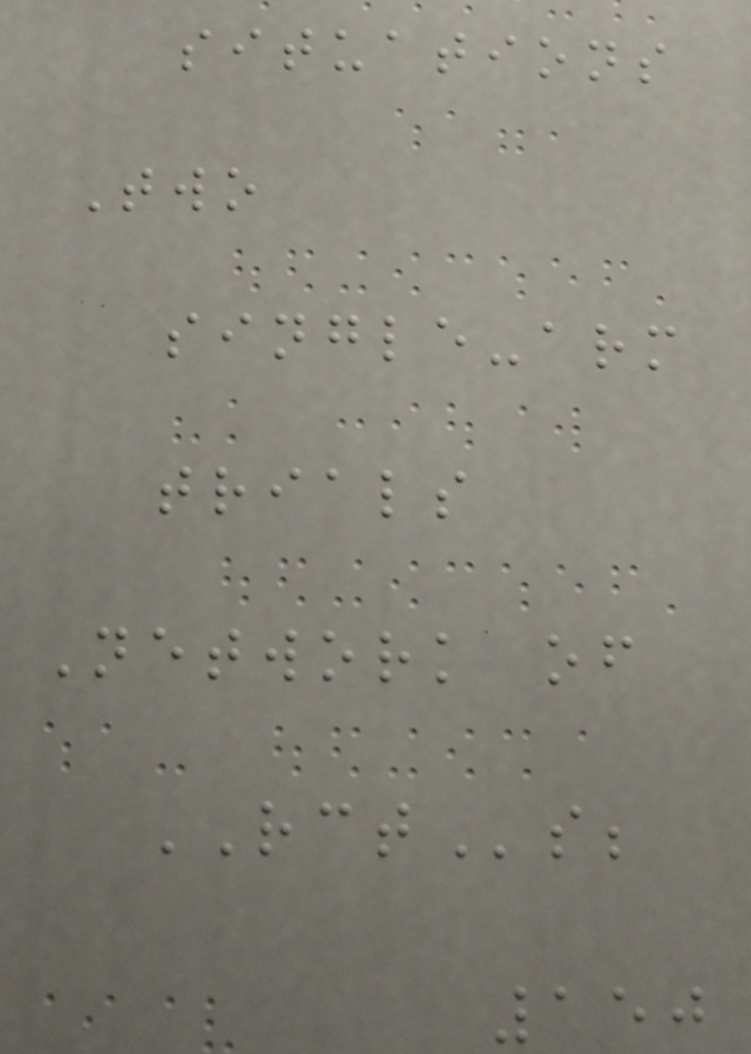situations
Two
single-arm
trials
Network of
RCTs;
150
